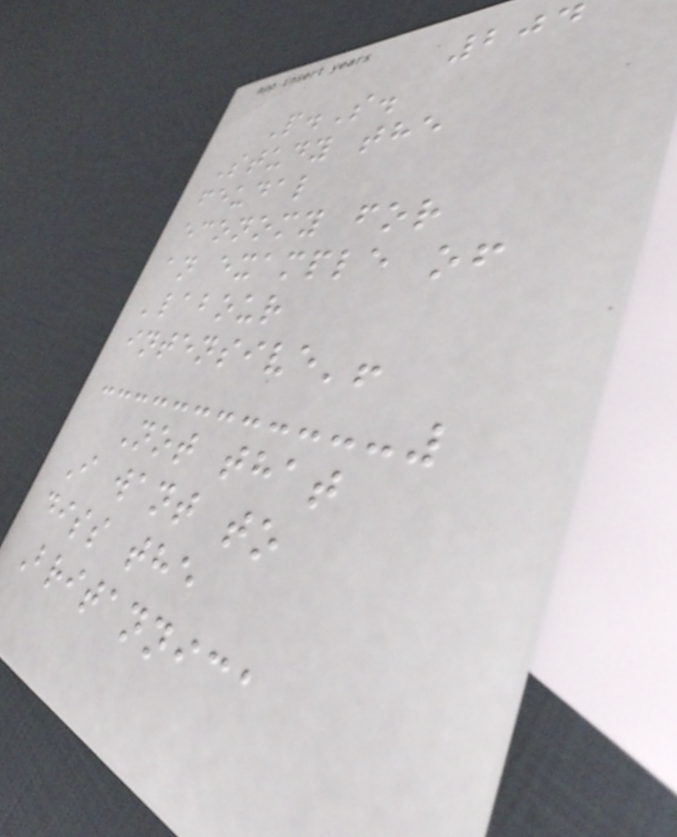204
P.S.
Study the
feudal
economy for
an example of
'labour
intensive'!
Not that
I want to
diss the
Britannica
